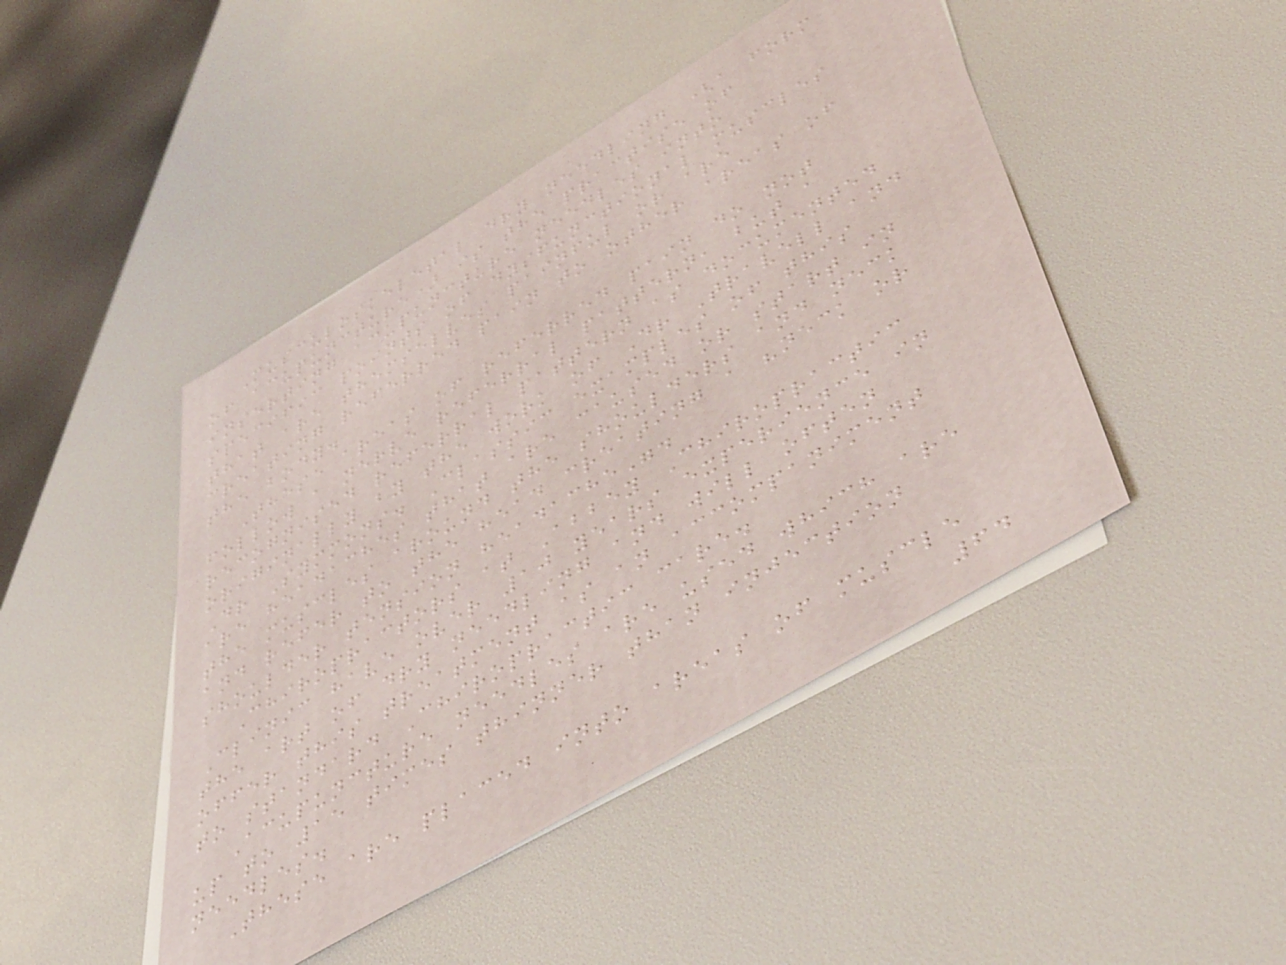Musculoskeletal dry needling (a form
of acupuncture) is the practise of
inserting acupuncture needles into
specific points of dysfunctional muscles
that are themselves painful or are
creating referred pain to other areas of
the body.
These areas of referred pain do not
follow a nerve referral pattern, but a
recognised referral pattern as documented
originally by the work of Dr Travell and
Dr Symmons. Classic examples of this
are headaches that are caused or start in
the muscles around the shoulders and neck
and refer to the head creating a "neck or
shoulder tension headache".
Chiropractors at Abbey Chiropractic
Clinic have over 10 years experience in
the art of dry needling and will often
offer this treatment as an accompaniment
to standard Chiropractic care.
Acupuncture needles are used which are
up to 15 times thinner than injection
needles.
These are placed into areas of muscle
64
